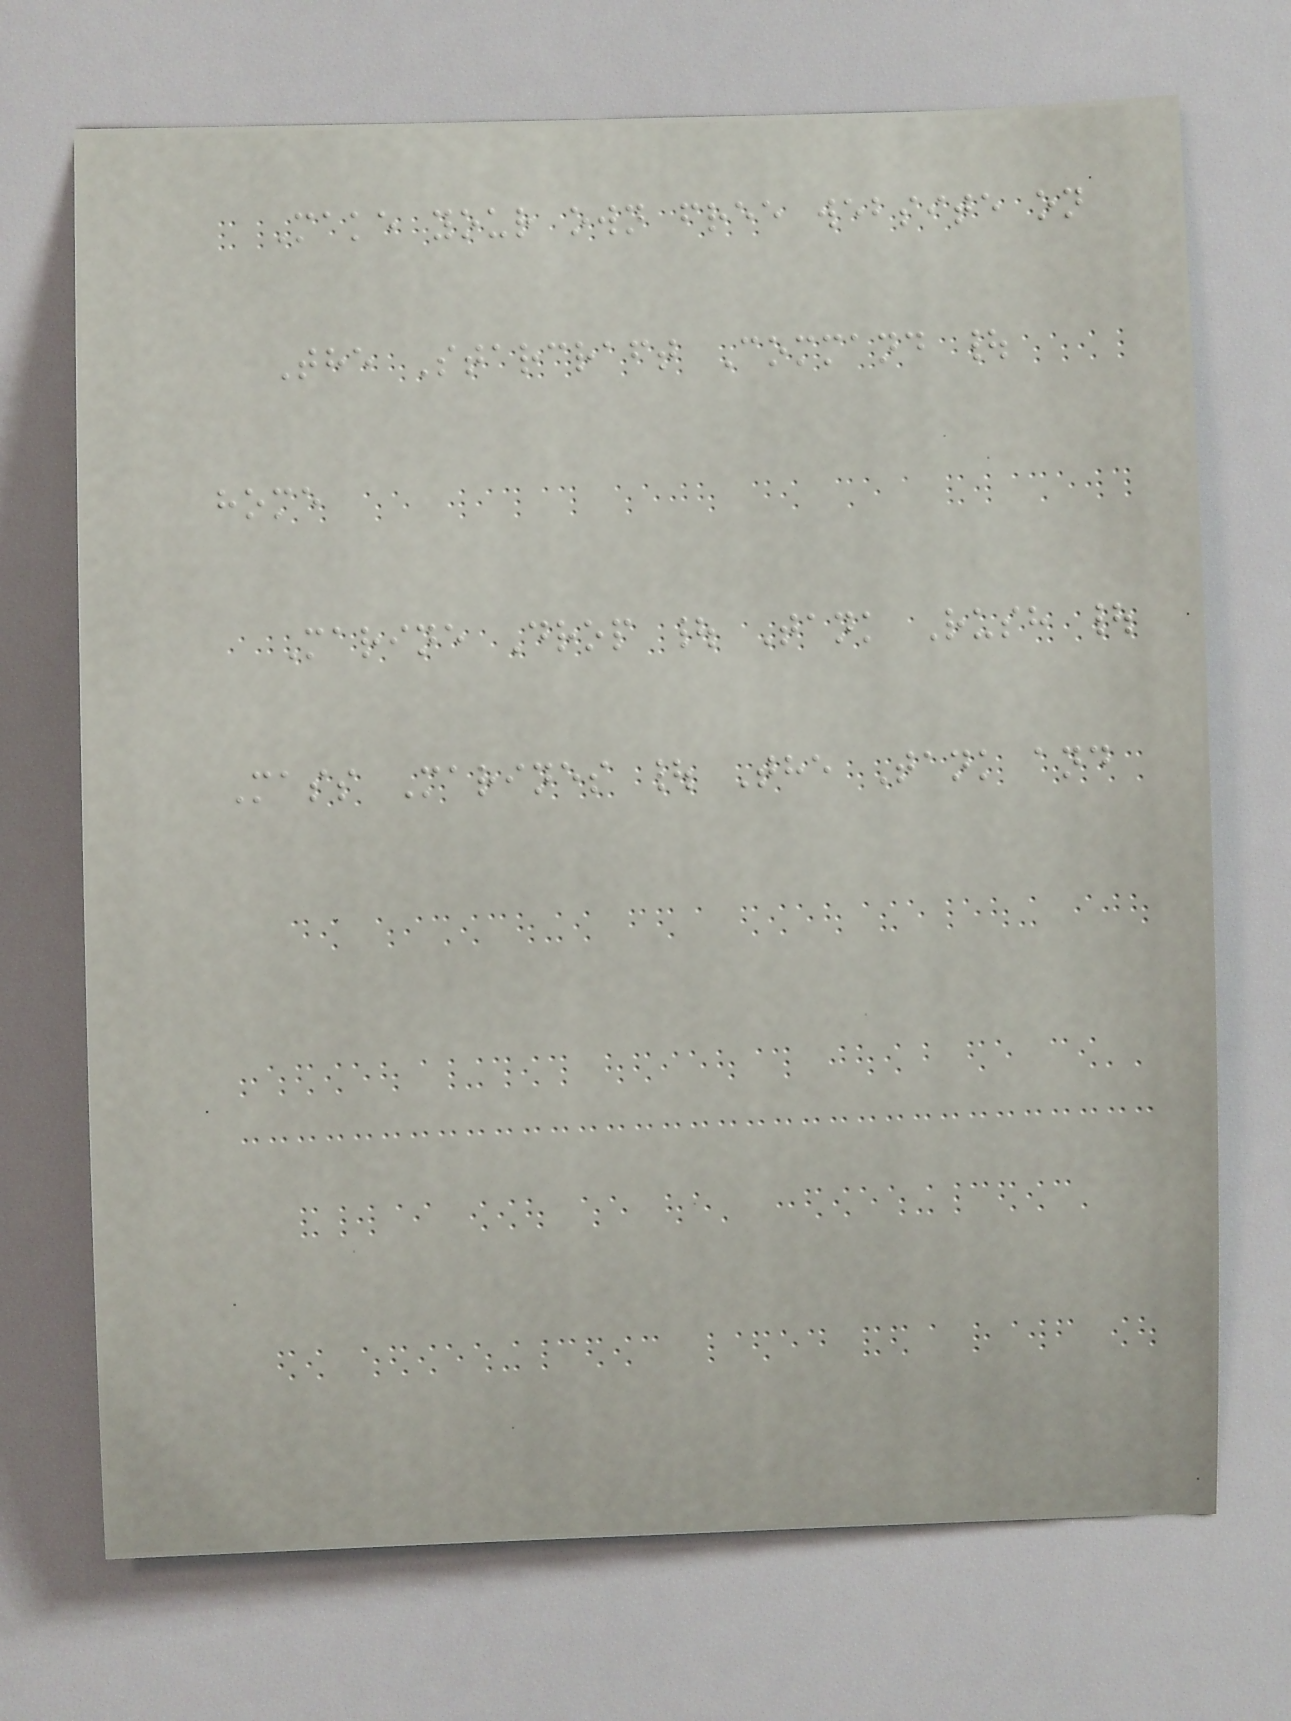Make your own free website on
The Starcraft Command |
home
Marine Drop | Tank Rush |
Mass Marines | The Tank and
